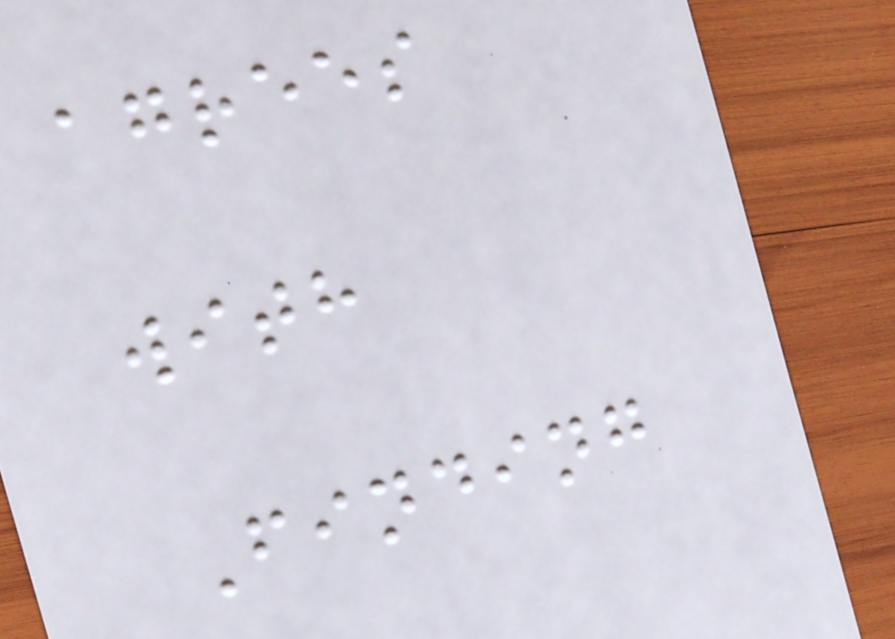agrees
with
Finding
